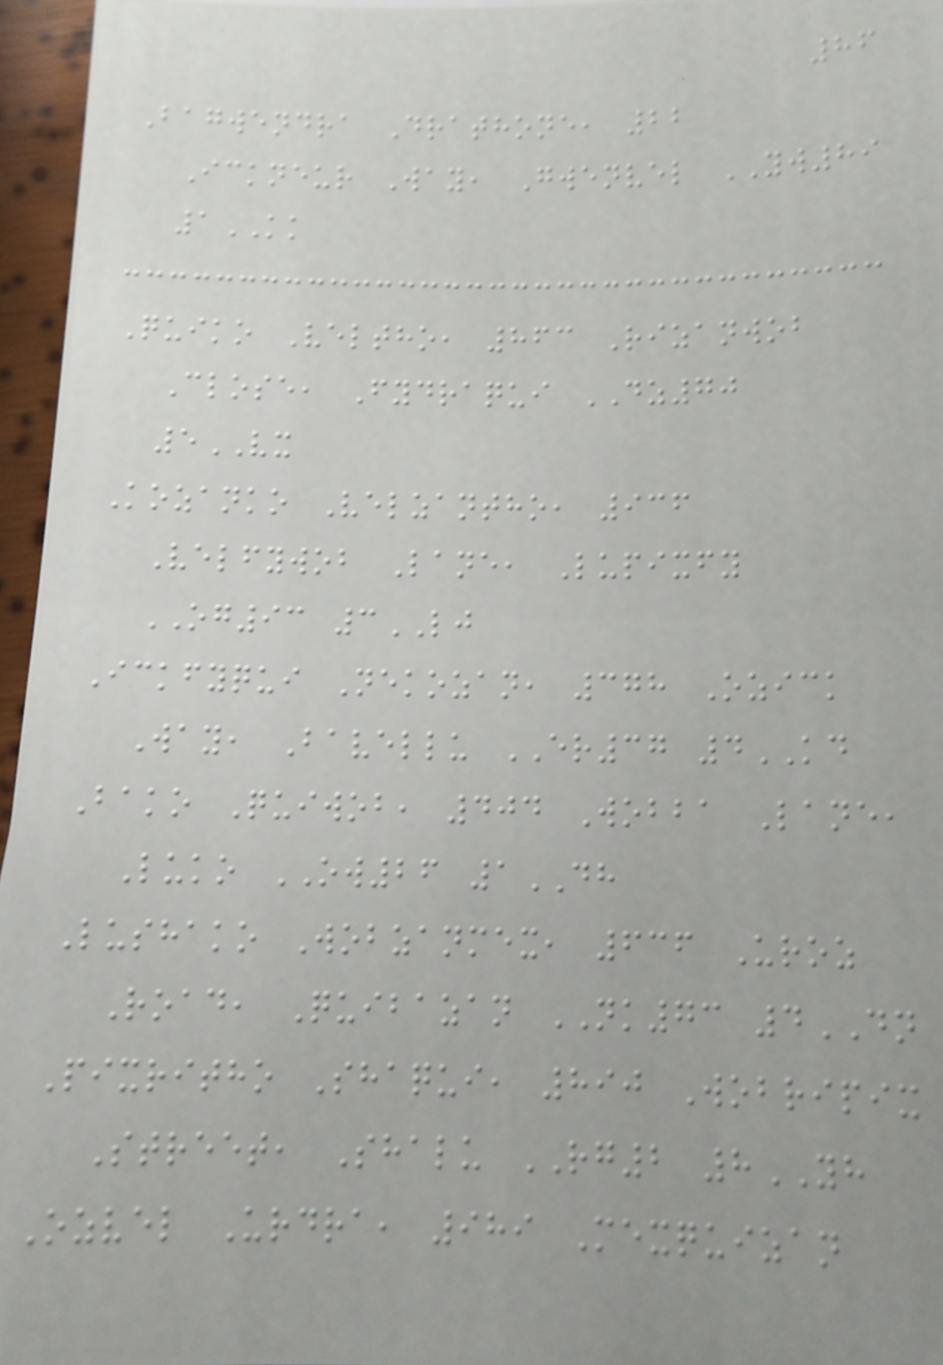86
Bagwendra Drathone, 22
Ickneur Way, Gwenvel YW89
1KK
Quiko Veltho, 863 Rizanwob
Close, Fydraqui DZ70
5VX
Kozanko Velzantho, 936
Velfywob Lane, Lupixfy
OG93 3LJ
Ickfyqui Nekozan, 378 Ozick
Way, Bavellu ER37 4KD
Bako Quiwob, 404 Wobba Lane,
Luko OW26 1DH
Lushako Wobzanmex, 636 Uroz
Road, Quibazan NK73 4DN
Pixritho Shaqui, 890 Wobripix
Street, Shalu RG2 8YH
Ozvel Urdra, 989 Mexquizan
